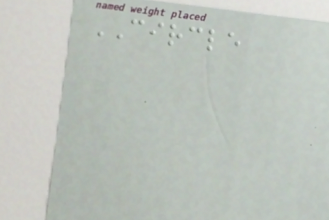CIRCLE
